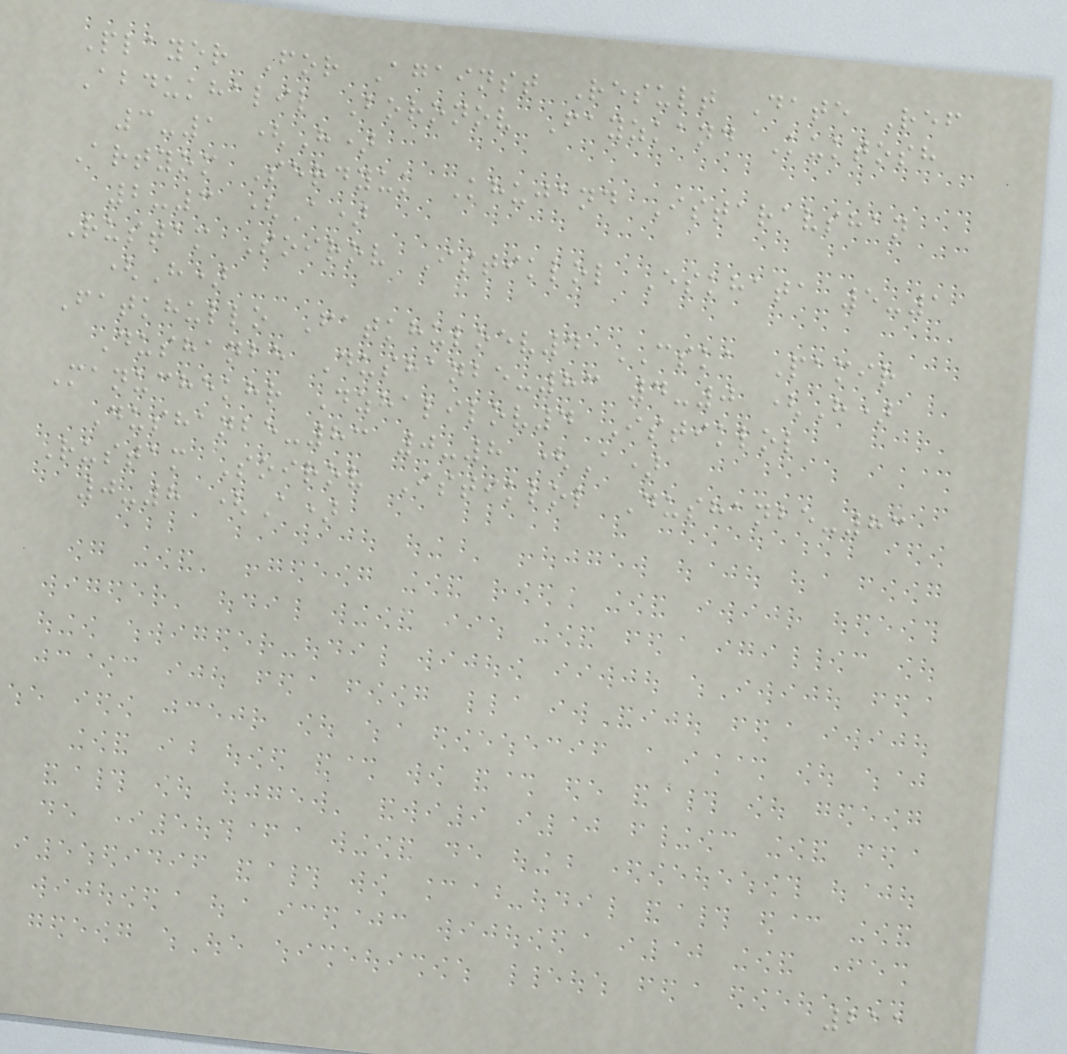Player For Against Result Date Ref
Abdukhalil Boronov Fayzkand Kuktosh
3-1 (H)
Artyom Serdyuk Khujand Istaravshan
2-3 (A)
Rustam Soirov Istiklol Eskhata 5-1
(H)
Fatkhullo Fatkhuloev4 CSKA Pamir
Dushanbe Dushanbe-83 4-0 (H)
Manuchekhr Dzhalilov4 Istiklol
Dushanbe-83 0-8 (A)
Rustam Soirov Istiklol Dushanbe-83
0-8 (A)
211
